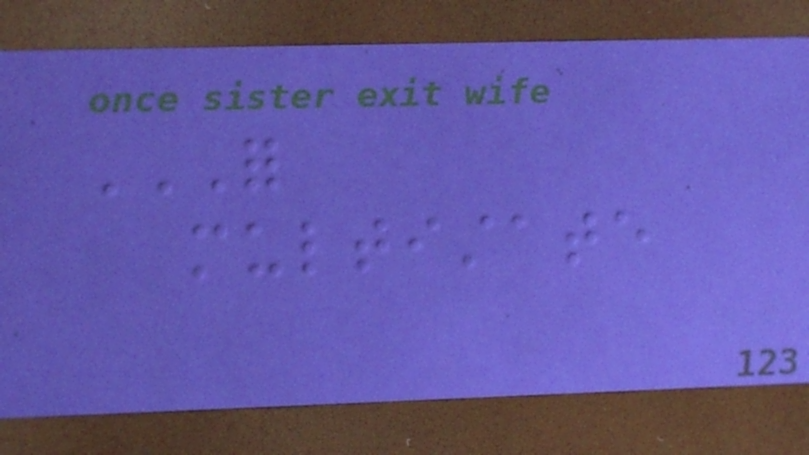FOR
MULTISTATE
